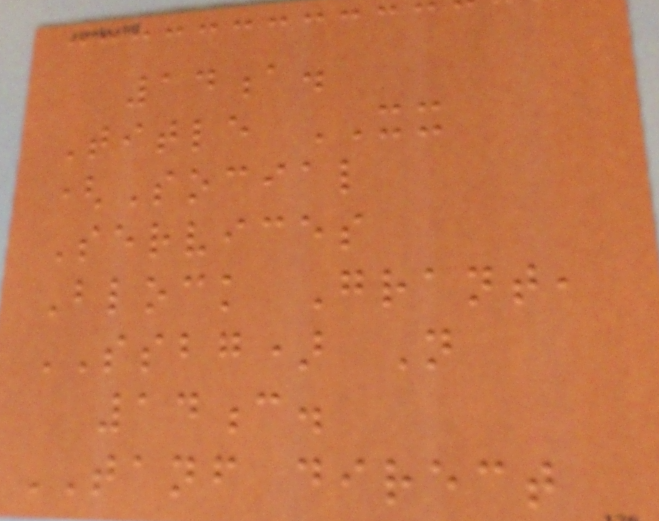14a.
Title XX
(Social
Services
Block Grant,
SSBG) N
14c.
TANF direct
